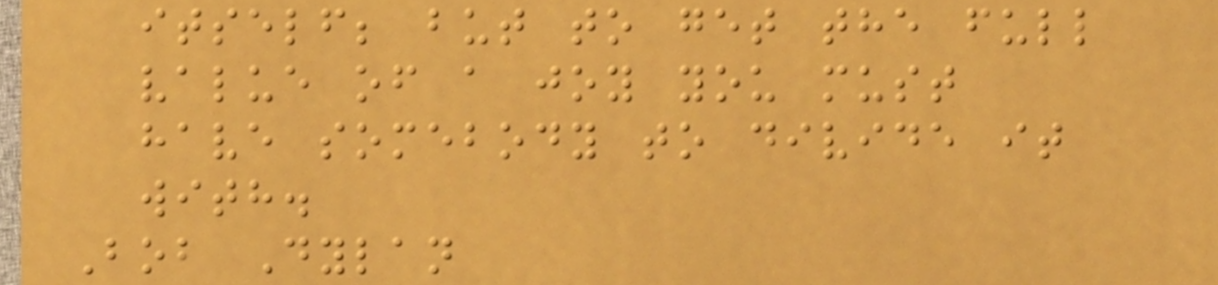itself; but to get the full
value of a joy you must
have somebody to divide it
with.
Bob Dylan
